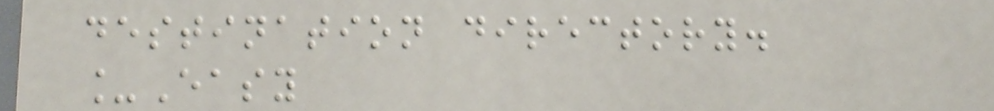destination directory.
_Easy
